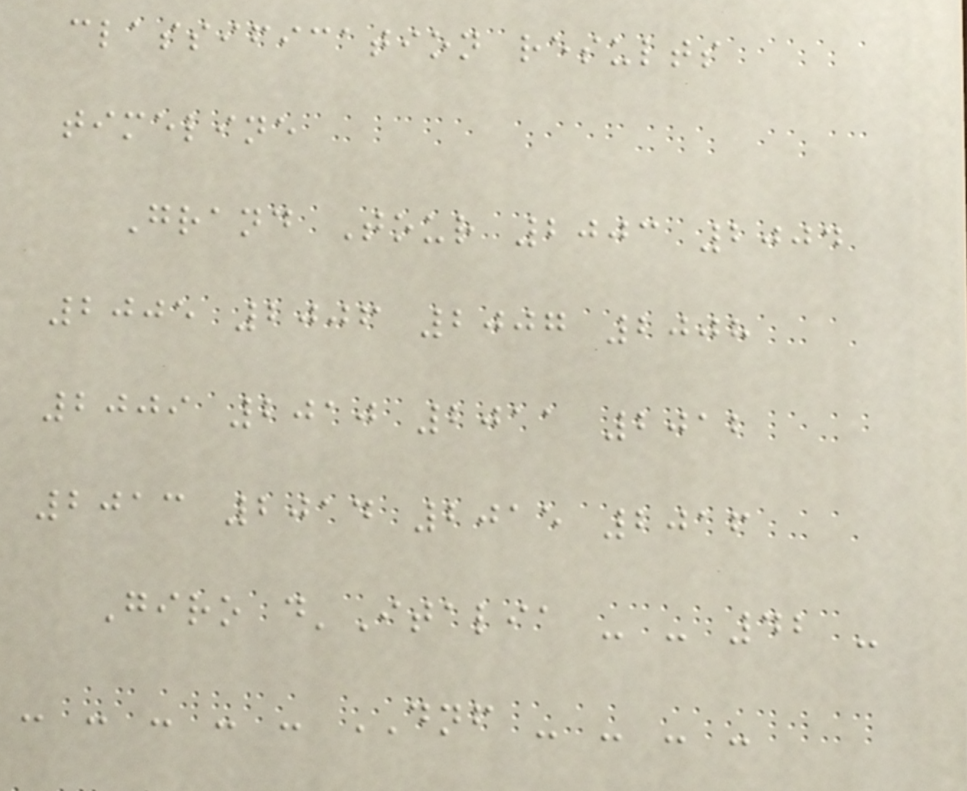classification results
timeline
Grand Tour 2003 2004
2005 2006 2007 2008
2009 2010 2011 2012
2013 2014 2015 2016
Giro d'Italia - - 42 -
- - - - - DNF - - - -
